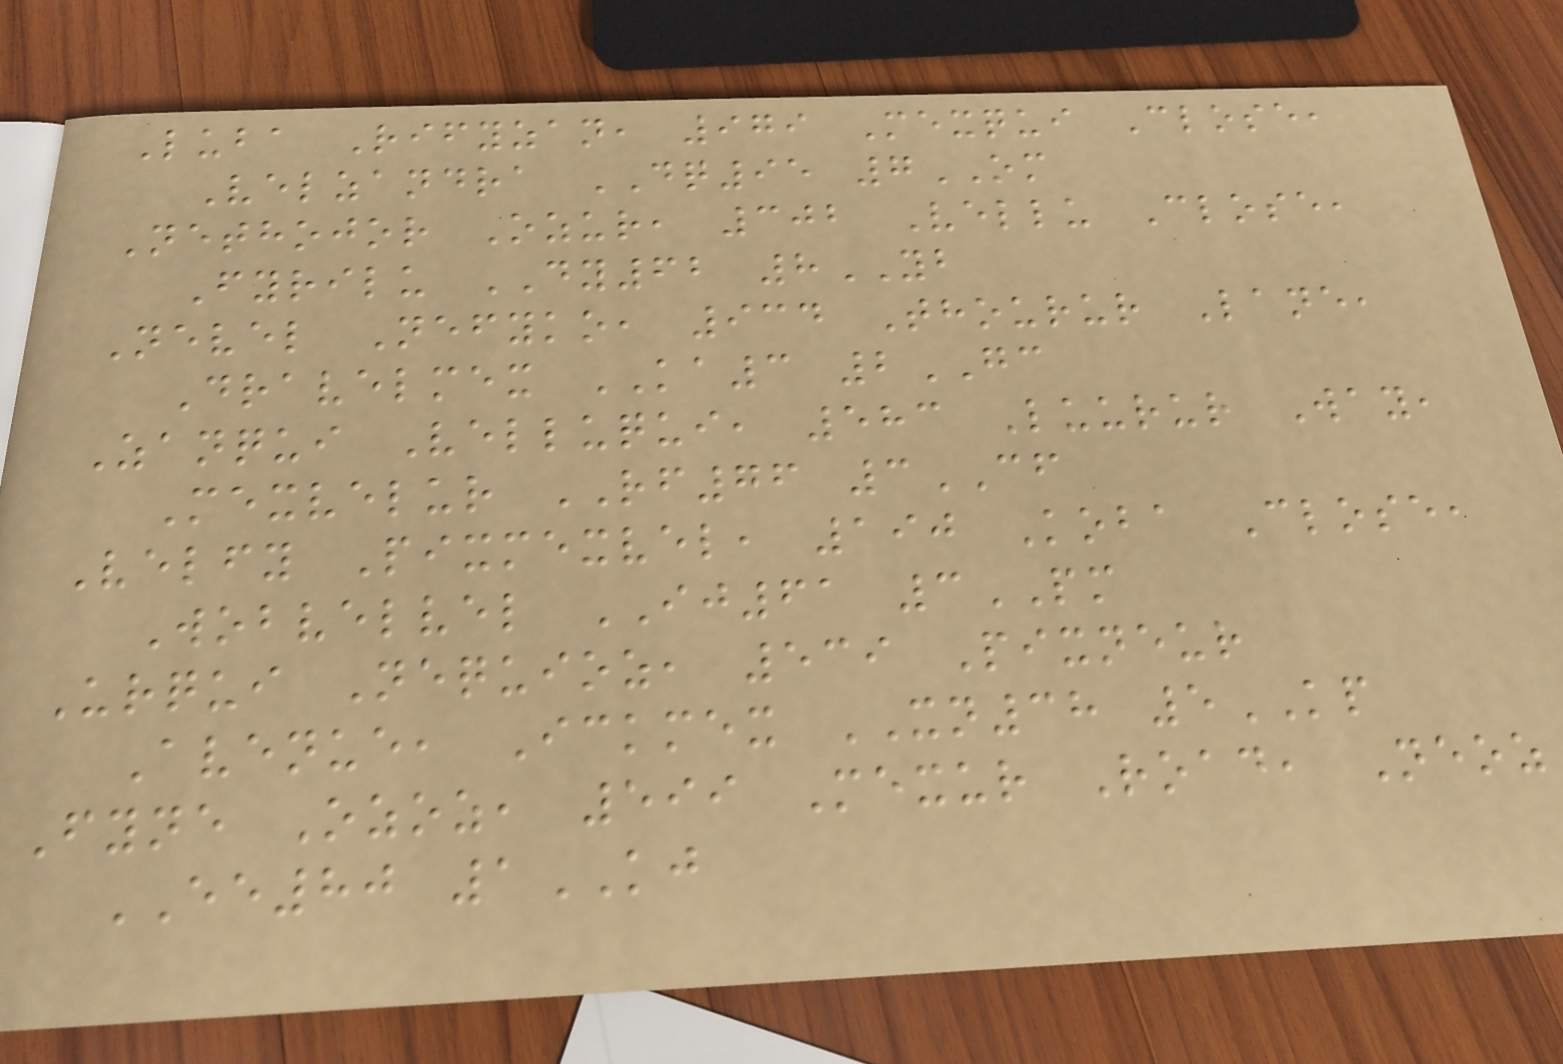Luba Rifyzan, 979 Mexqui Close,
Velzandra DQ95 7OM
Nethojor Ozur, 302 Vellu Close,
Fyrilu DY62 8YB
Nevel Nefyko, 934 Thourur Lane,
Dravelmex KA3 2GC
Zanqui Velluqui, 583 Luurur Way,
Mexvelur RF76 3CF
Velfy Pixmexvel, 190 Koba Close,
Wobvelvel IJ61 3PM
Urqui Nequioz, 539 Pixneur
Avenue, Ickmex XN38 5KP
Fyne Ozoz, 599 Mexur Road, Neoz
EE80 1KJ
